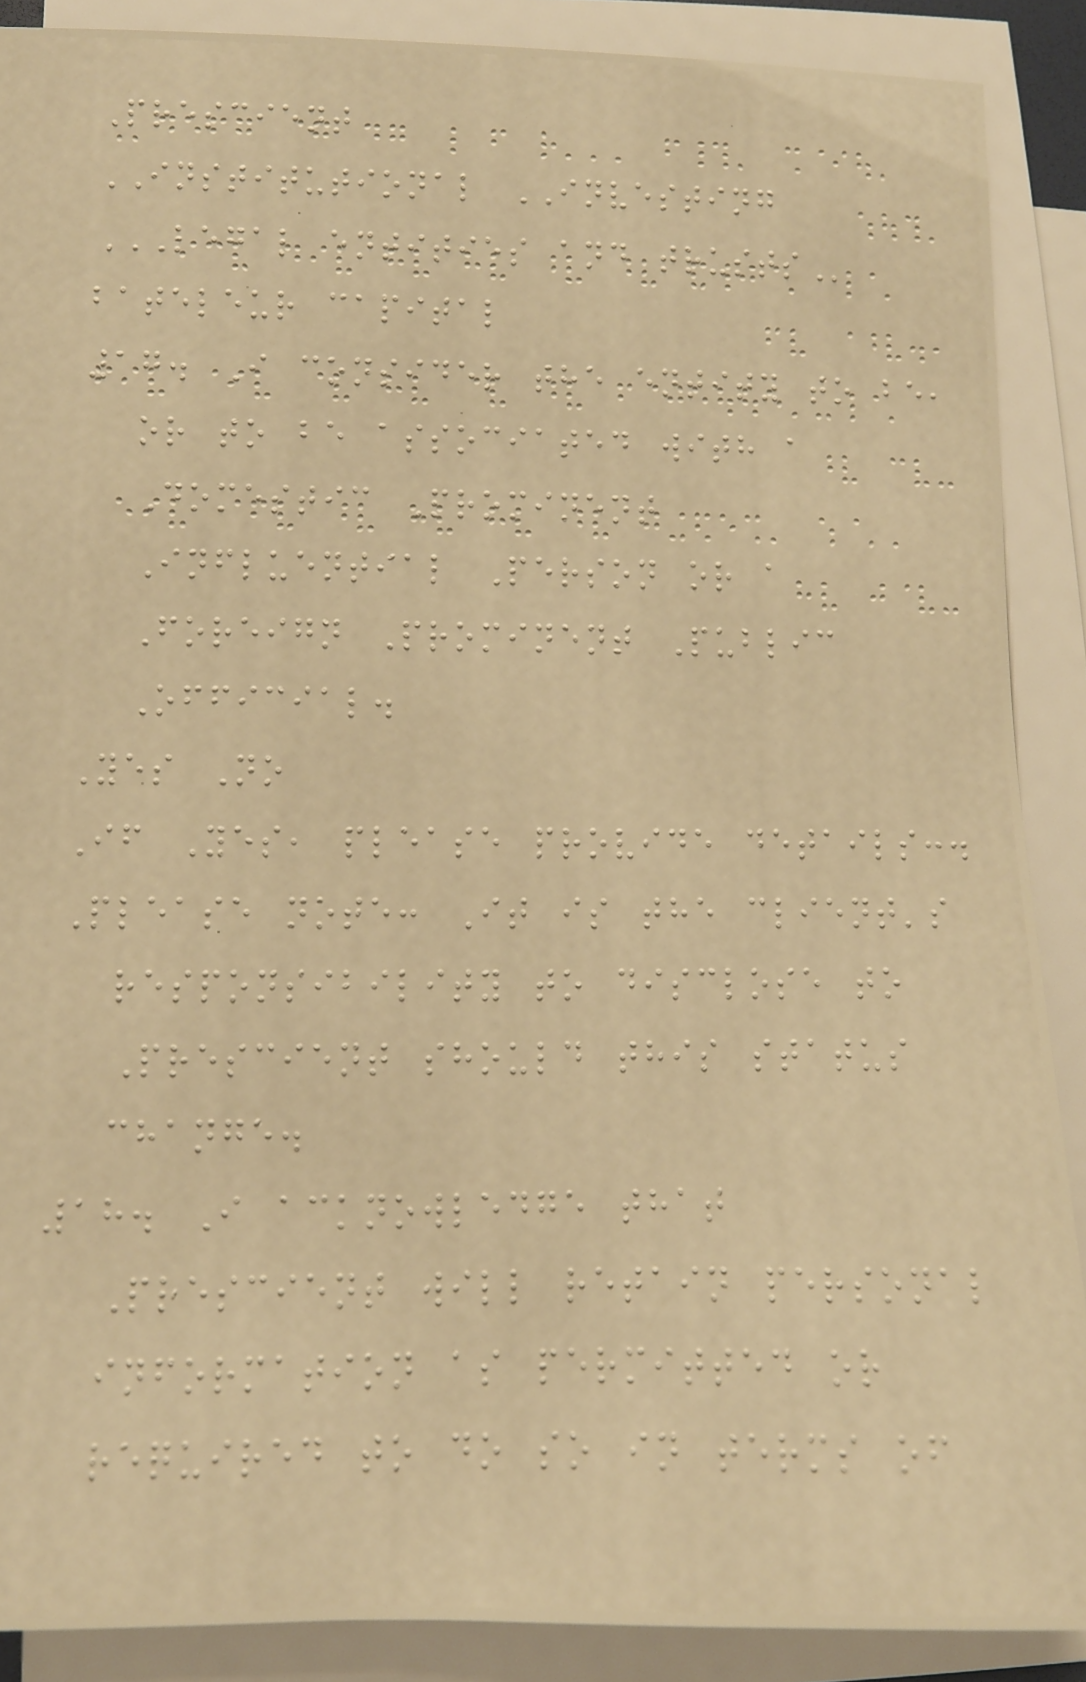Prescient
INSTITUTIONAL INVESTING
LEGAL ENTITIES AND TRUSTS
bateleur capital
17. I consider the entity to be,
or to be associated with a
Domestic Prominent
Influential Person or a
Foreign Prominent Public
Official.
Yes No
If Yes, please provide details:.
Please note: It is the client's
responsibility to disclose to
Prescient should this status
change.
18. I acknowledge that
Prescient will retain personal
information as permitted or
required to do so in terms of
